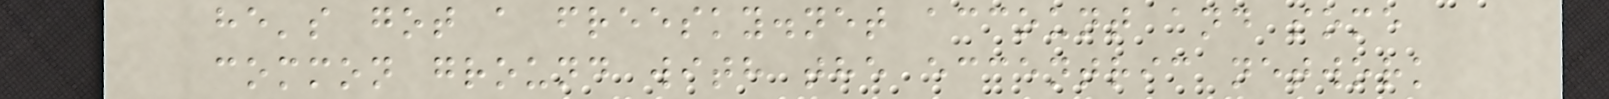he's got a freesky.net account and some
common ground with the eccentric network
